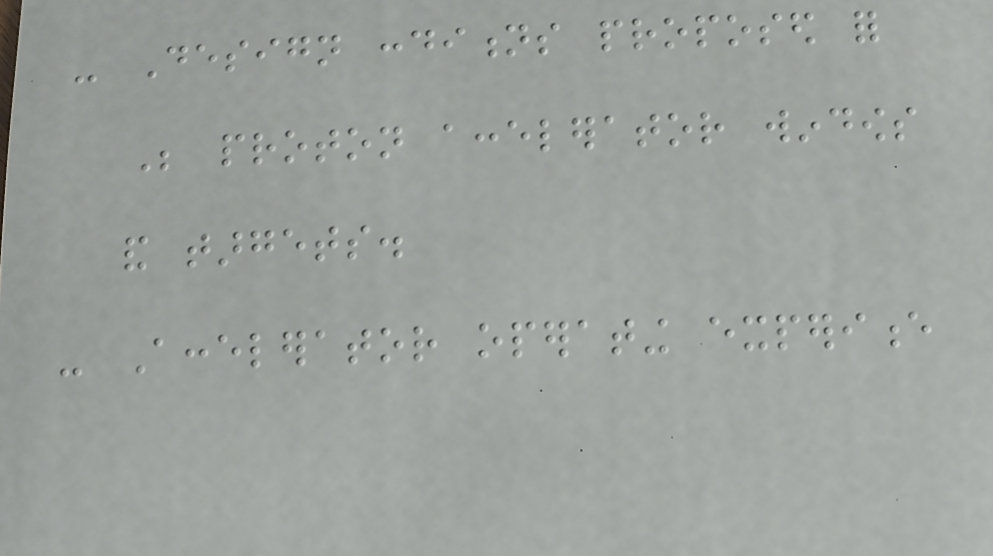- Design conditions proposed for
Be proton accelerator windows
and targets.
- Accelerator operating experience
